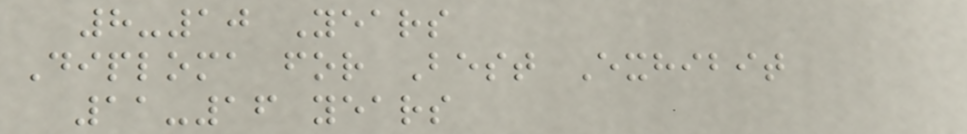8-10 Years
Diploma for Best Exhibit
11-16 years
